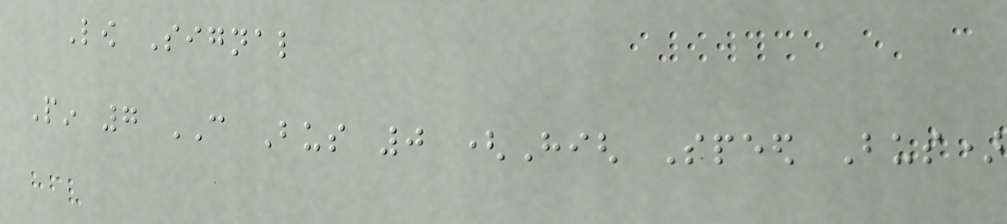Low Signal
Pin 7 CAN Bus 0 (High Speed Bus)
